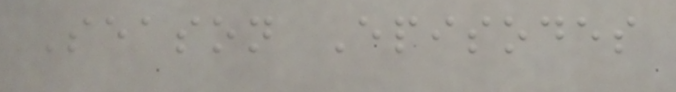Season Episodes
